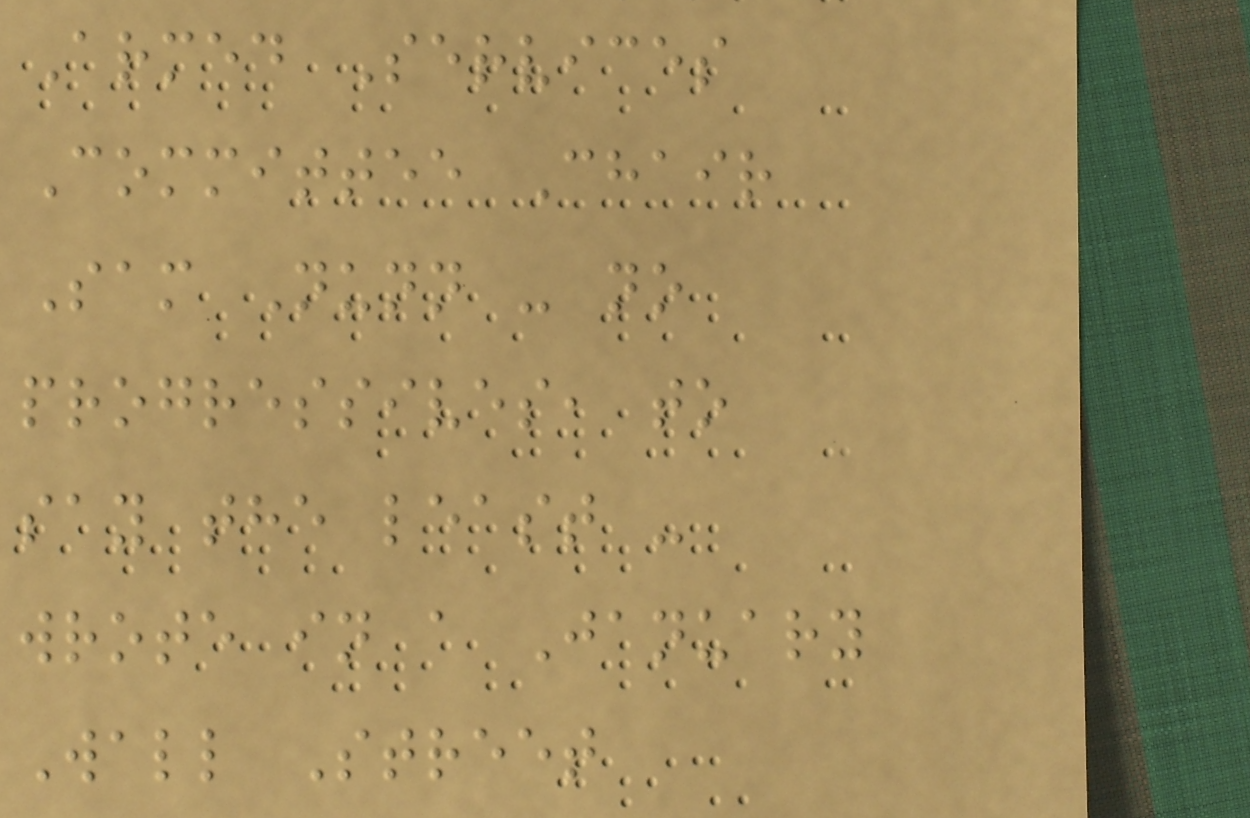Armed Services
Committee Chair
Sam Nunn - no
progressives, to
say the least -
wrote in a January
Wall Street
